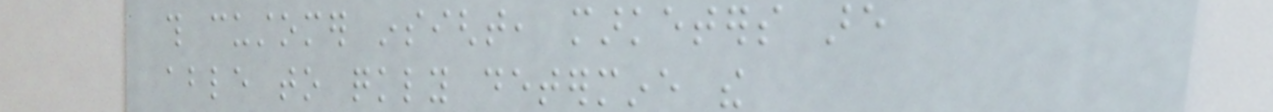this customer insight, marketers are
able to quickly determine the
